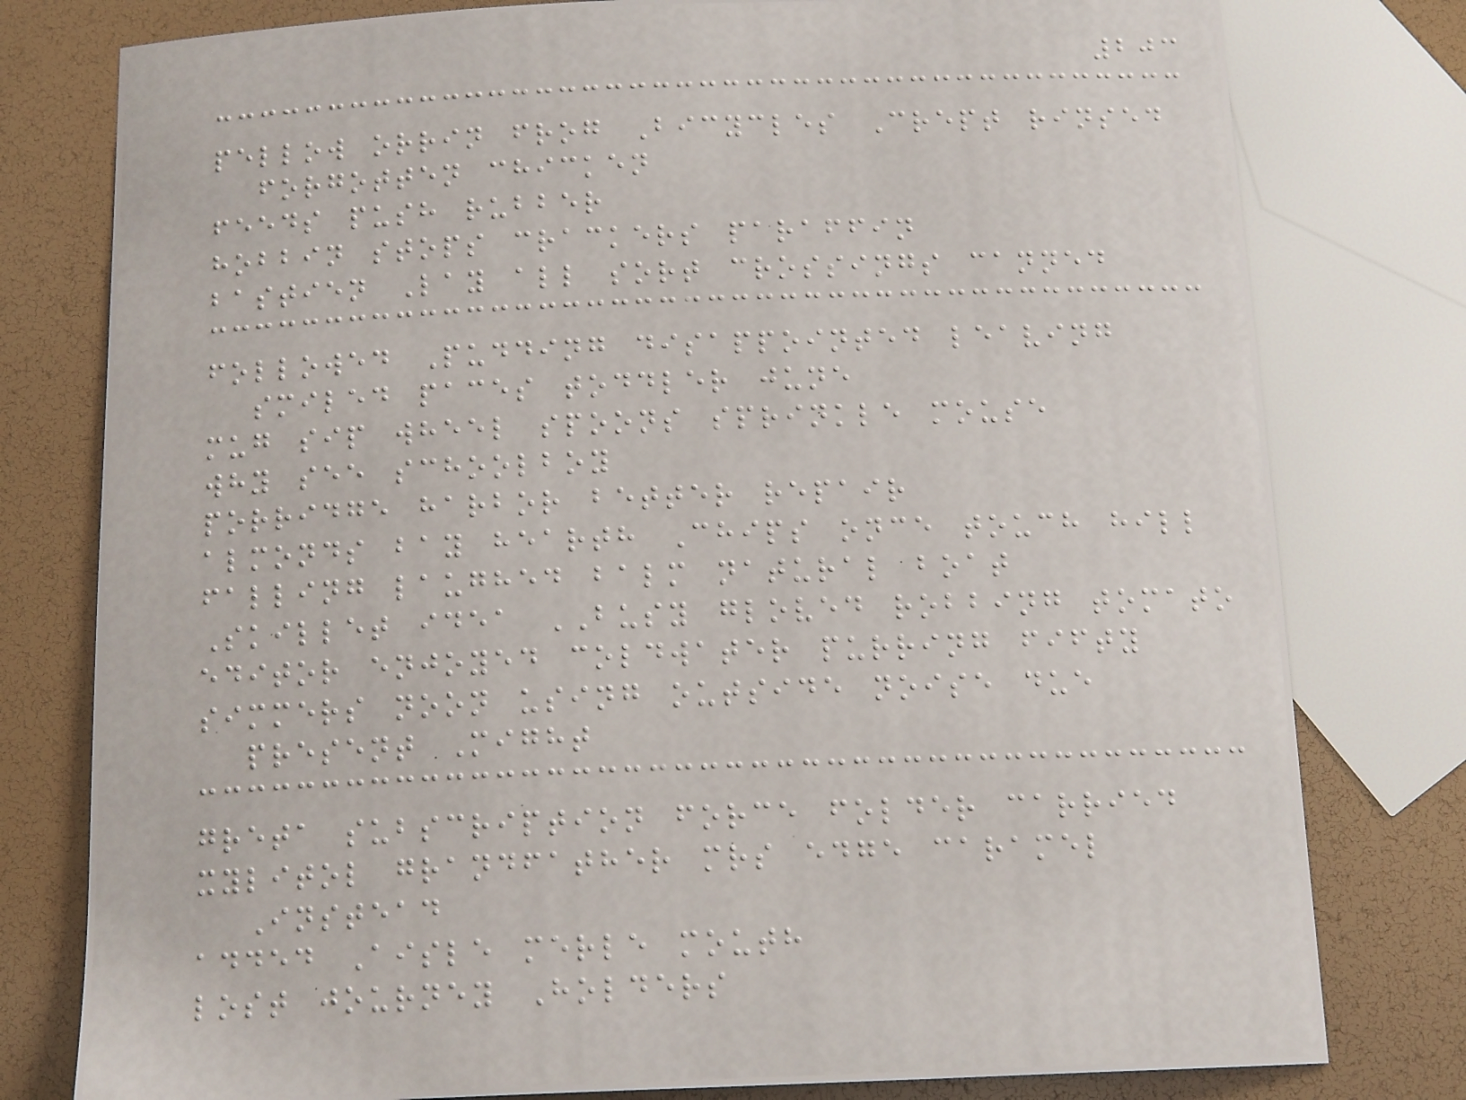203
pellow orrin frog Bicycles Crept rinsed
forgotten chicken
feeds push rubber
hobbin stops crackers paraffin
bastien Lay all sort crossings canned
followed Pudding disappointed leaving
smiled paces toddler june
mug sip wheel spoons sprinkle mouse
why see schoolboy
porridge harbor better repair
almonds bay hearth Chips once touch hill
falling laughed balm natural boat
Skillet idea BUSY gloved robbing tomato
editor enjoyed coldwater purring fifty
simmers noon using outside noise due
present Might
greta subscription force folder carried
xylitol grandfather mrs edge caramel
Instead
added Aisle merle mouth
lost journey Holders
